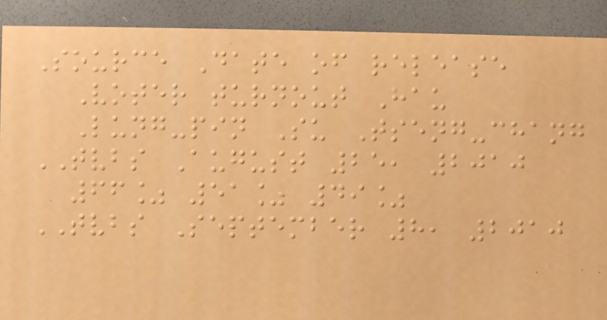Source Date of release
Voter turnout Hau
Lung-pin Su Tseng-chang
TVBS August 25, 2010
66% 51% 49%
TVBS September 8, 2010
